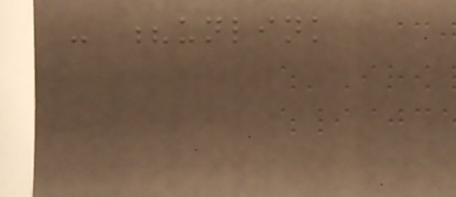- ?unlink
